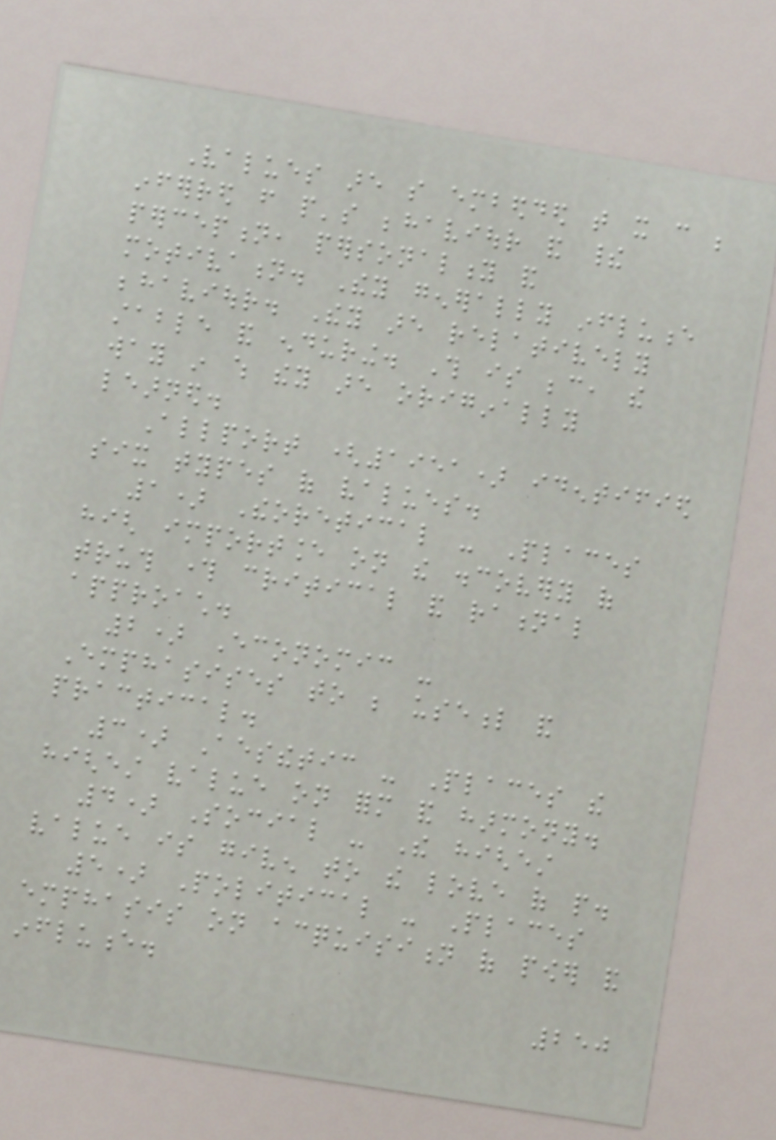Values are so embedded that it can be
inferred from people's behaviour and their
perception, personality and
motivation. They generally influence
behaviour. They are relatively
stable and enduring. This is because, the
way in which they are originally
learned.
Allport (1951) identified
six types of values.
1) Theoretical - Places
high importance on the discovery of
truth through critical and rational
approach.
2) Economic -
Emphasises to be useful and
practical.
3) Aesthetic - Places the
highest value on form and harmony.
4) Social - The highest
value is given to the love of people.
5) Political - Places
emphasis on acquisition of power and
influence.
250
